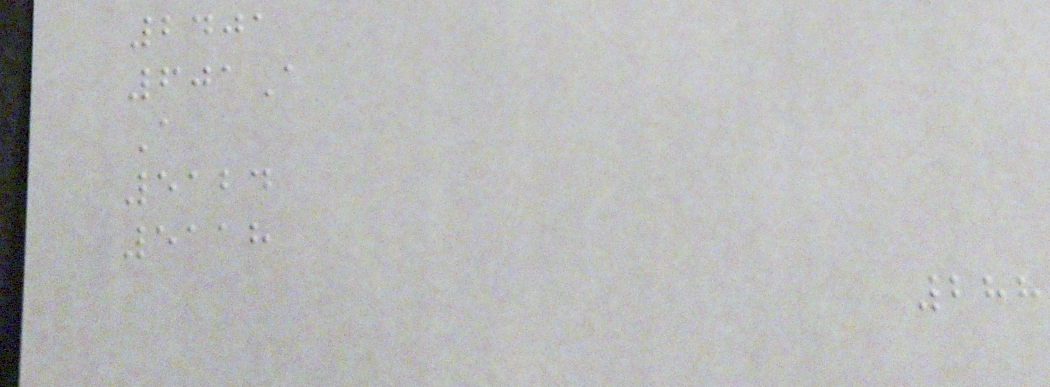2401
601A
A
5124
5118
288
